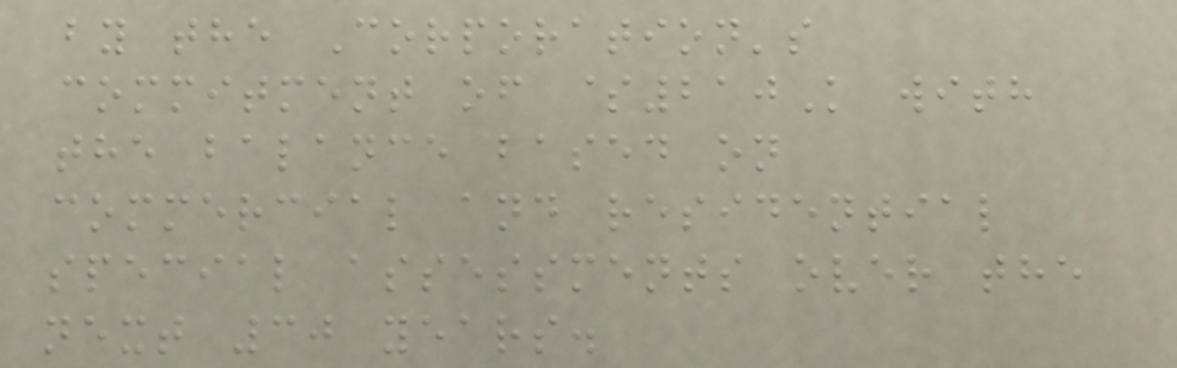by the Corporation's
commitment of $210K with
the balance based on
commercial and residential
special assessments over the
next 30 years.
